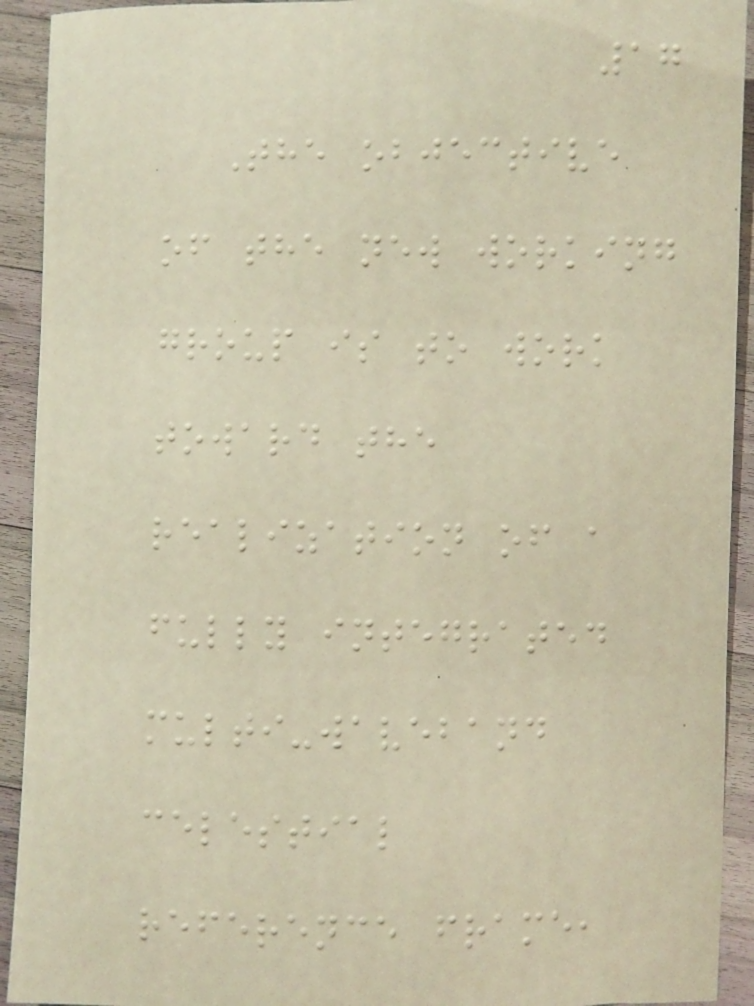17
The objective
of the new working
group is to work
toward the
realization of a
fully integrated
multi-waveband
celestial
reference frame,
